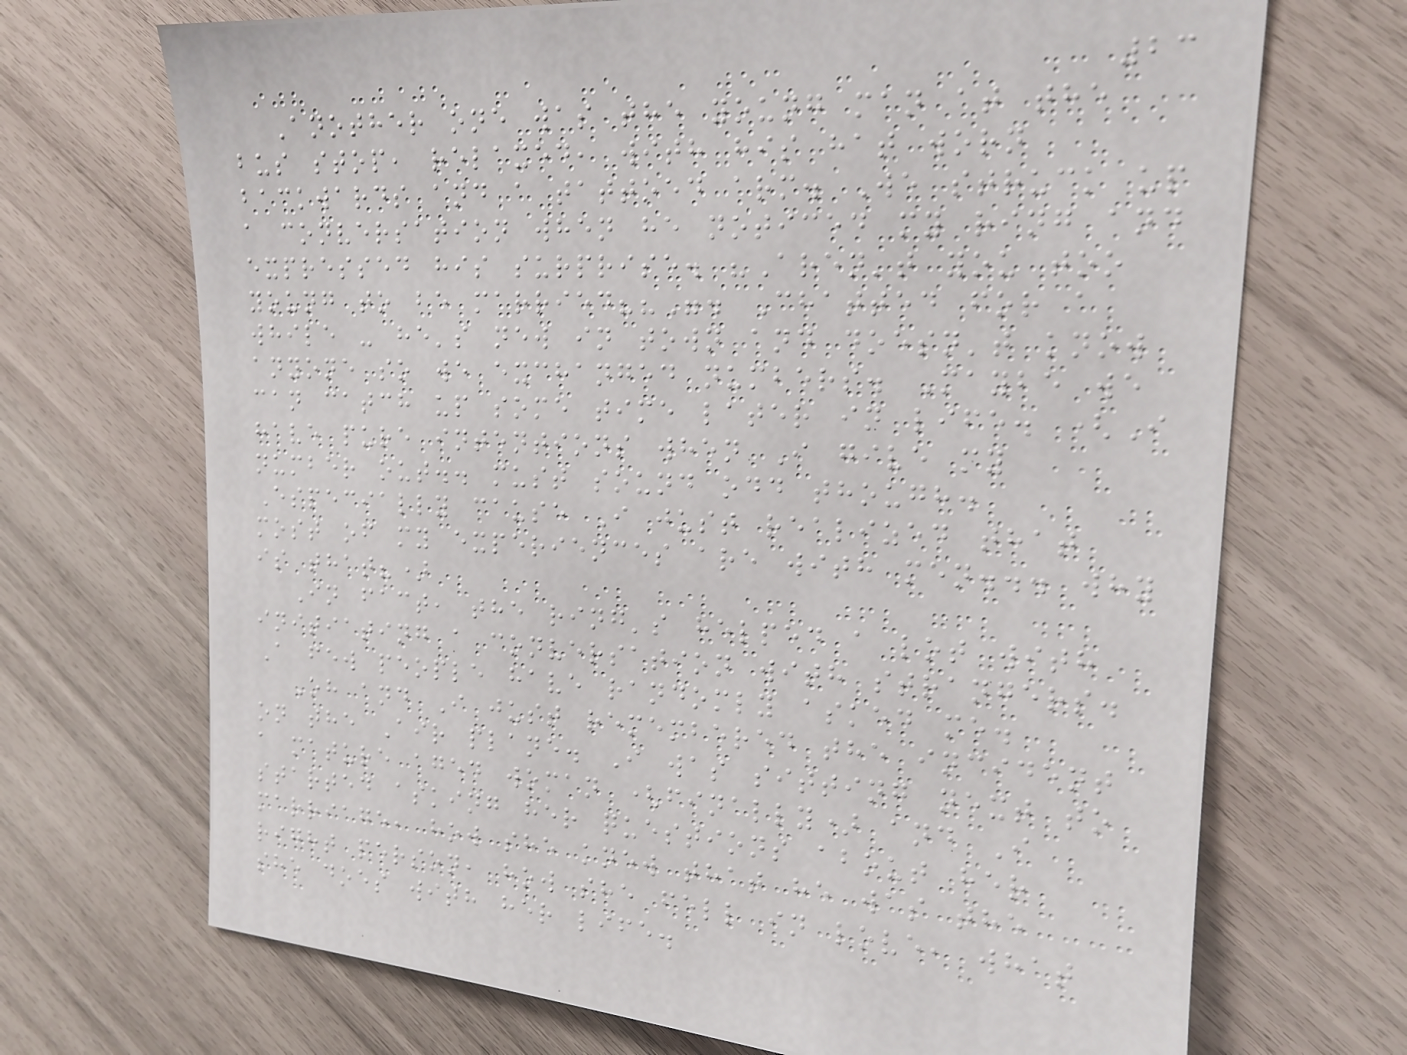23
Another one was the young man at the
bus stop, relaxed, with his hat worn
backwards and a tattoed arm. We struck up
a conversation when he noticed my ring and
expressed his surprise. "Aren't you too
young to be married??". Chatted for a
while - he's new in town and doesn't know
anyone so we exchanged numbers. Maybe we
can catch up some time later in life. (I
have pure intentions when I give my
number out.. must sound odd though.
Especially cause I just realized that
most of my experiences are with men... why
is that?)
In fact, the ring's helped a lot with
initiating a conversation with strangers.
A few people have randomly asked me.
Oh and I just remembered the incident
on the Air plane. I was sitting next to
a mature aged woman (finally) and I
started asking her questions about her
marriage, how she knew that he was the
right person, how she fell in love, what
she does with her life.
